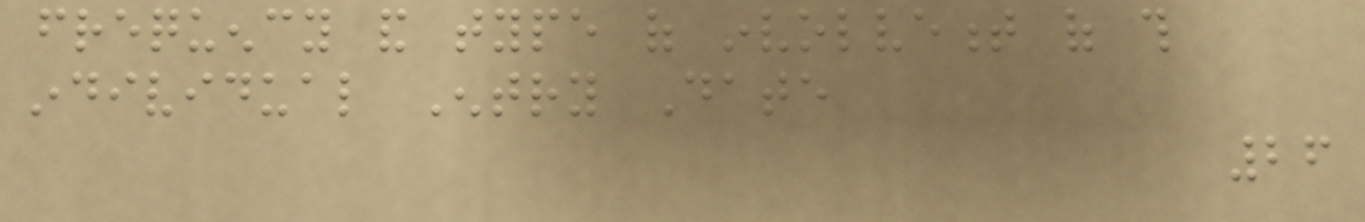frequency and type of involvement of this
individual Entry Date
26
